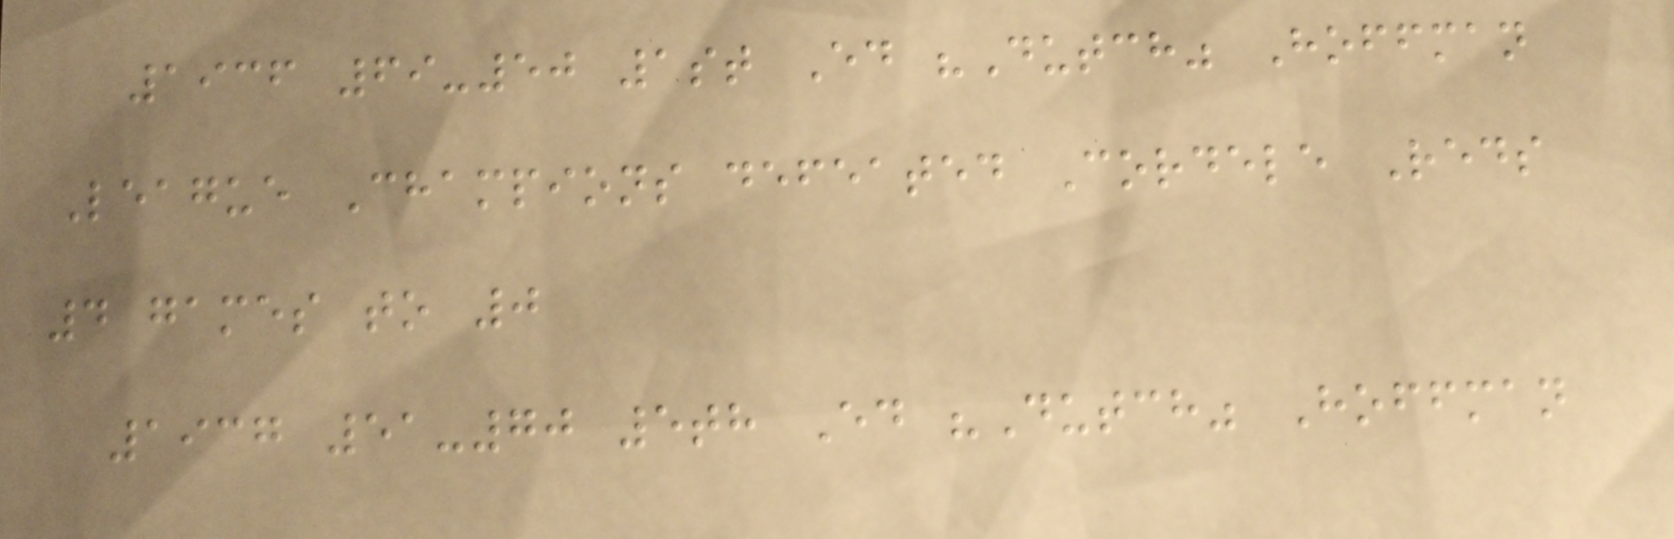1936 69-50 1st Ed "Dutch" Hoffman
League Champions defeated Cordele Reds
4 games to 0
1937 51-70 5th Ed "Dutch" Hoffman
